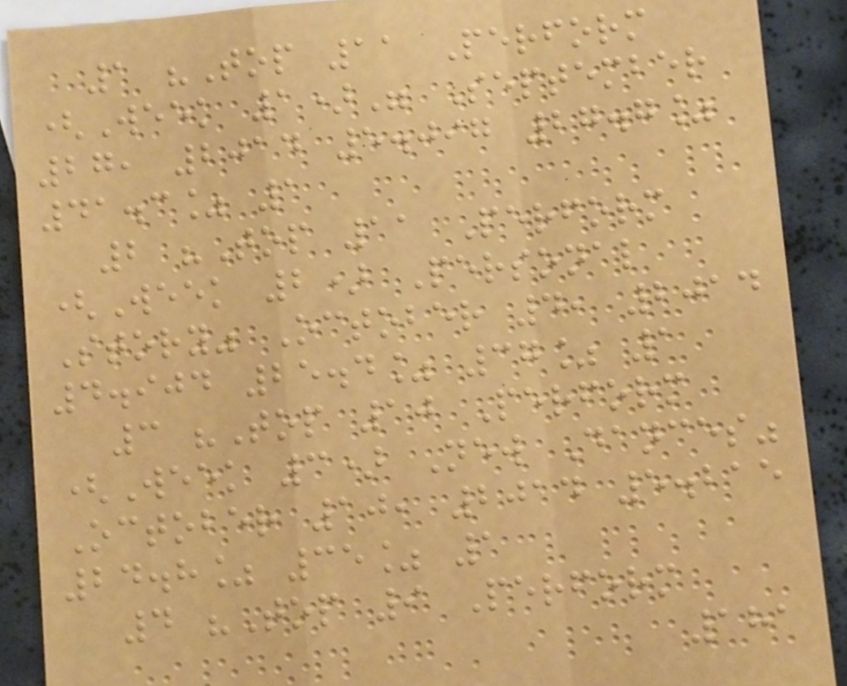1 "Top 11 Perform
(Week 1)" September
27, 2014 5.097 27.7%
41.3% 1
2 "Top 11 Perform
(Week 2) Personal
Story" October 4, 2014
4.904 25.4% 37% 1
3 "Top 10 Perform
(Week 3) New Dances"
October 10, 2014 5.215
24.8% 35% 1
4 "Top 9 Perform
181
